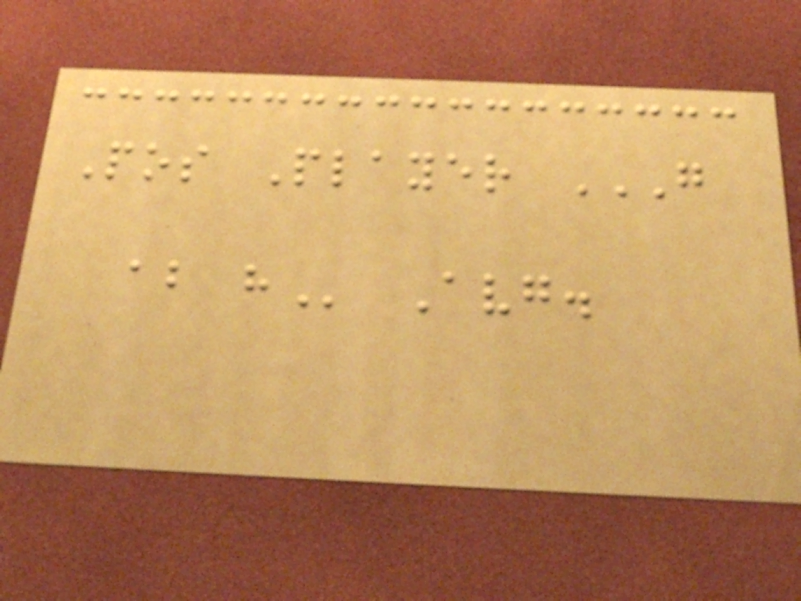Pos Player G
AB H Avg.
